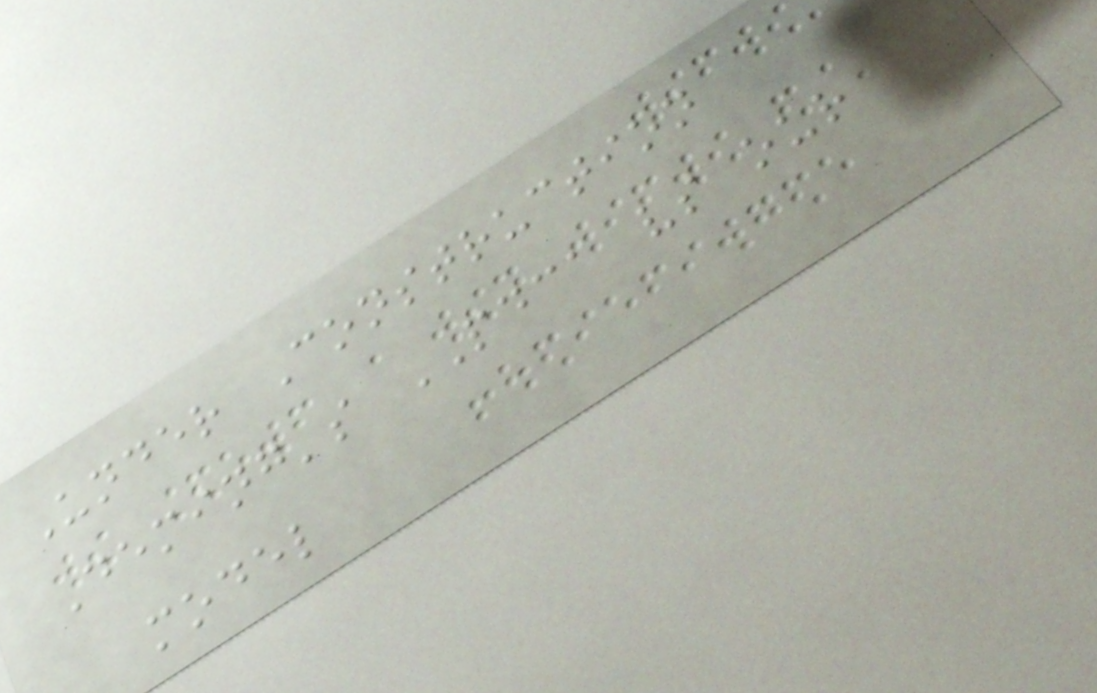Under Construction
Deming's PDCA vs our
model
